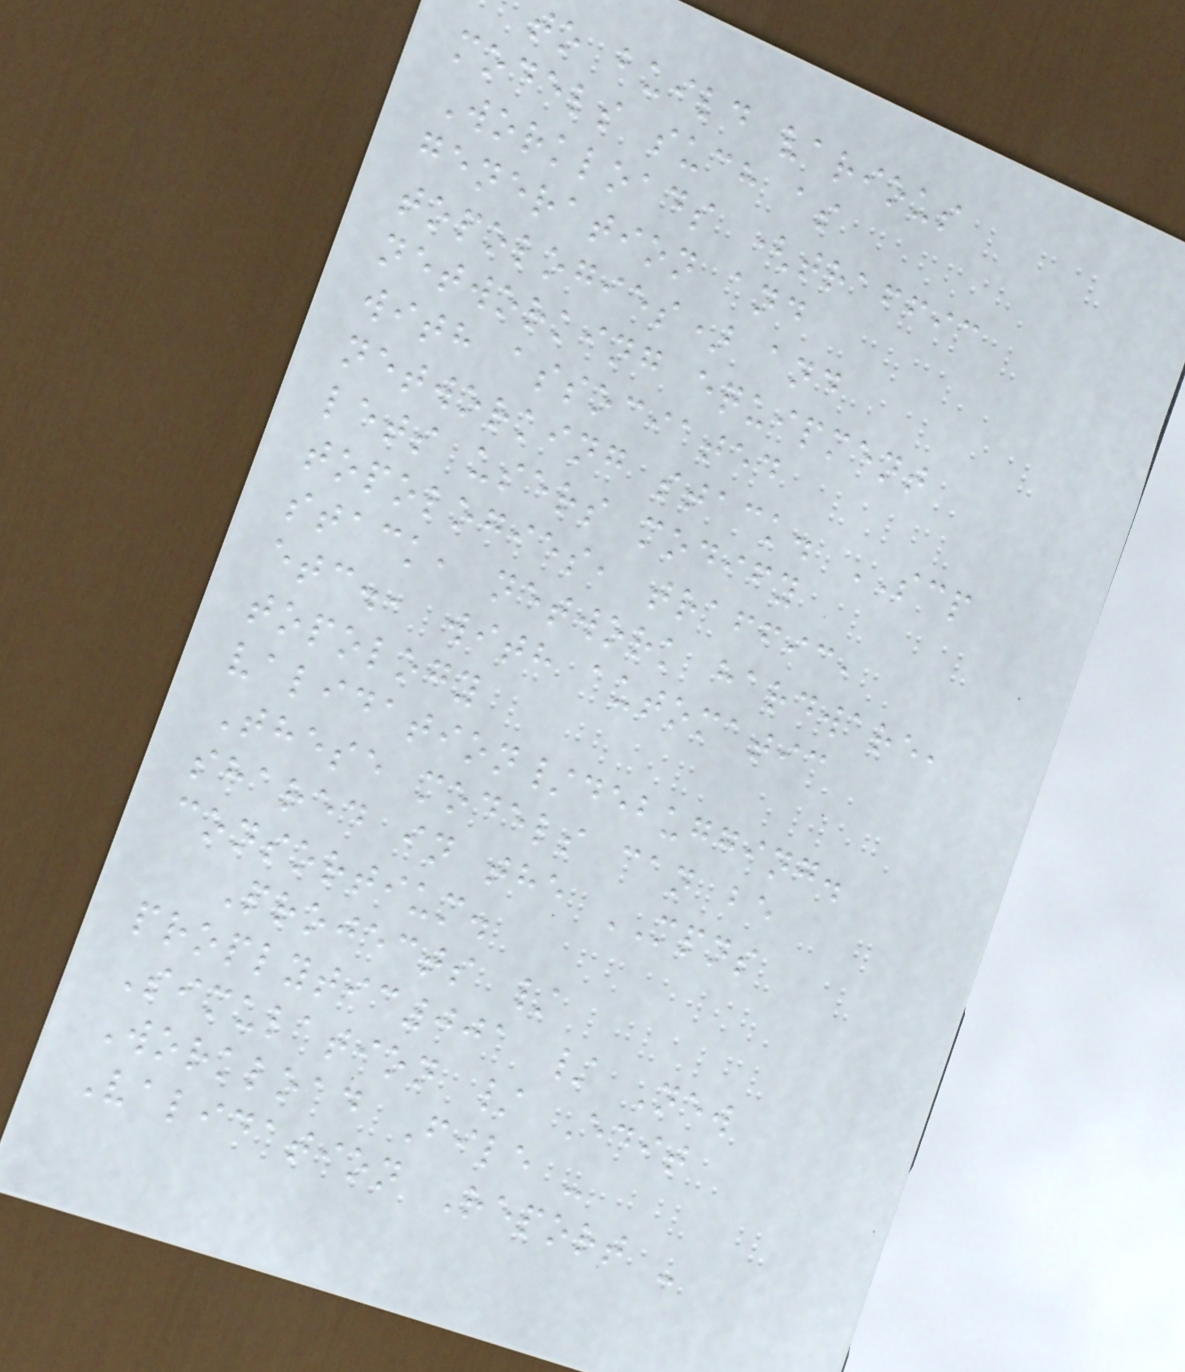to build various
models such as
Workloads (traffic
generation and
topologies) and
networking equipment
with associated
networking stack. SCP
lets users modify
topologies, traffic,
stack, network hardware,
etc., with automatic
topology
validation/debugging.
These models can be
shared in the MPNS
consortium.
Projects /
proplytic001 / New
Simulation / Edit
Workload File -
Validation Report -
